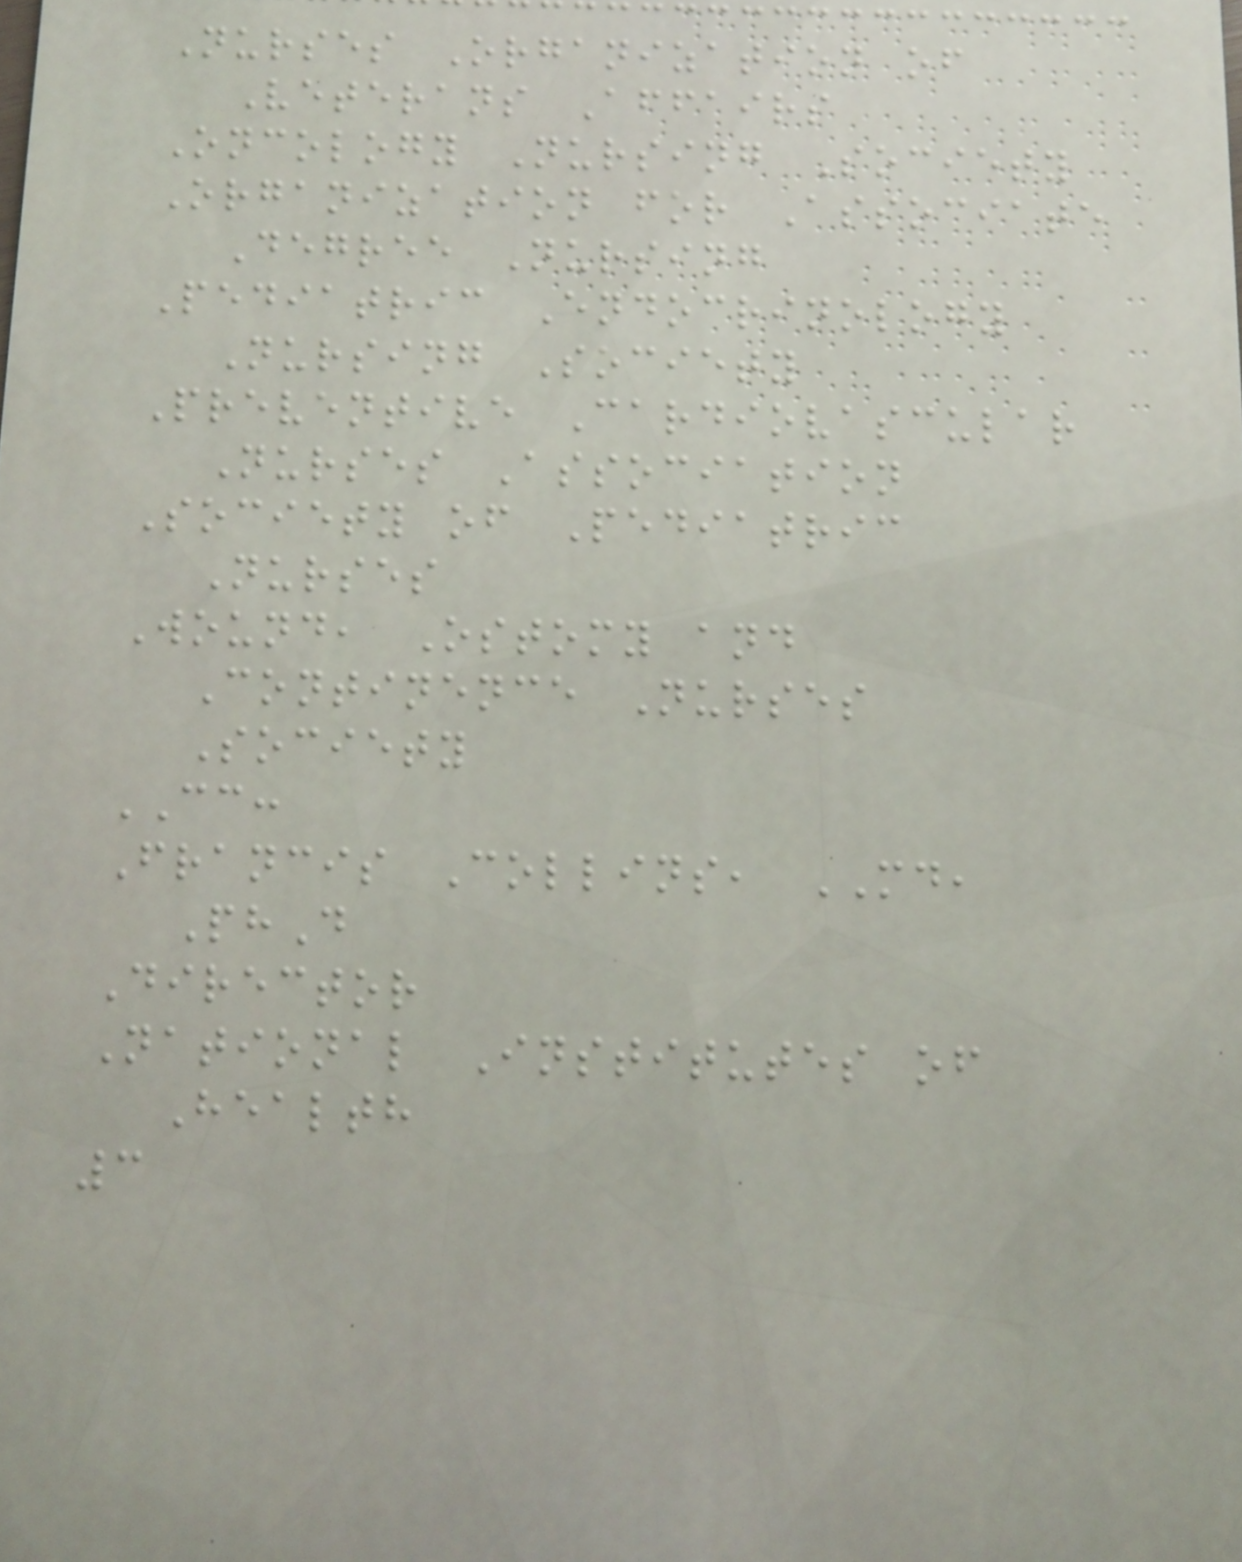Nurses Organization of
Veterans Affairs
Oncology Nursing Society
Organization for Associate
Degree Nursing
Pediatric Endocrinology
Nursing Society
Preventive Cardiovascular
Nurses Association
Society of Pediatric
Nurses
Wound, Ostomy and
Continence Nurses
Society
CC:
Francis Collins, MD,
PhD
Director
National Institutes of
Health
3
